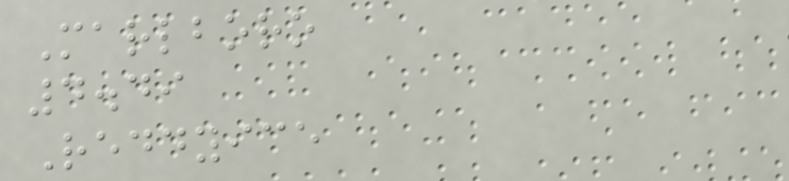Marlboro
4.49
Reddyice
